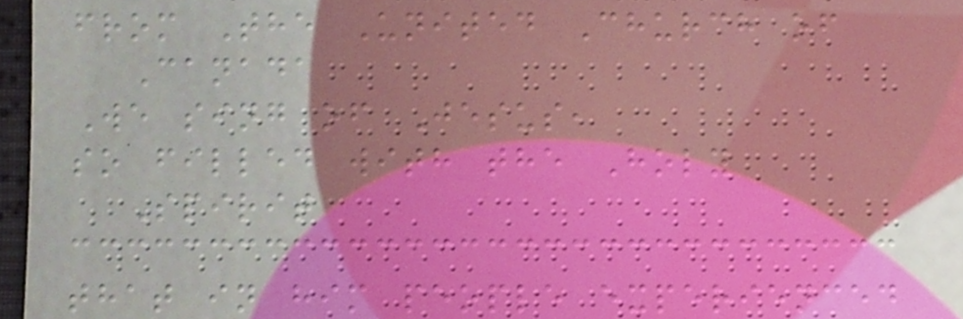from The United Church of
Canada
We sing of Jesus,
so filled with the Holy
Spirit
that in him people experienced
